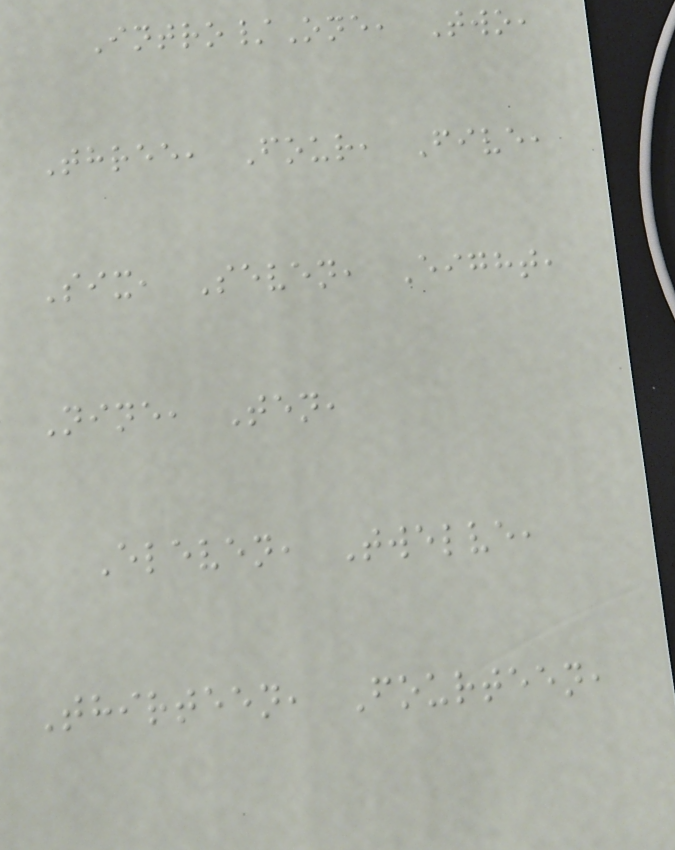Intro/One, Two,
Three, Four, Five,
Six, Seven, Eight,
Nine, Ten,
Eleven, Twelve,
Thirteen, Fourteen,
